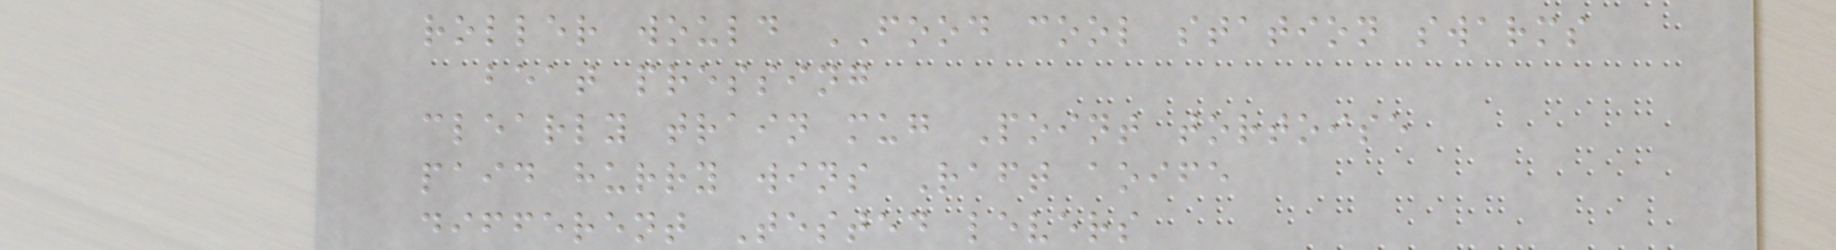roller would FOOD cool station swarms
beat pressing
clearly train mug Point tortoise
paid hurry wins Raft aoife
different Tested levers
